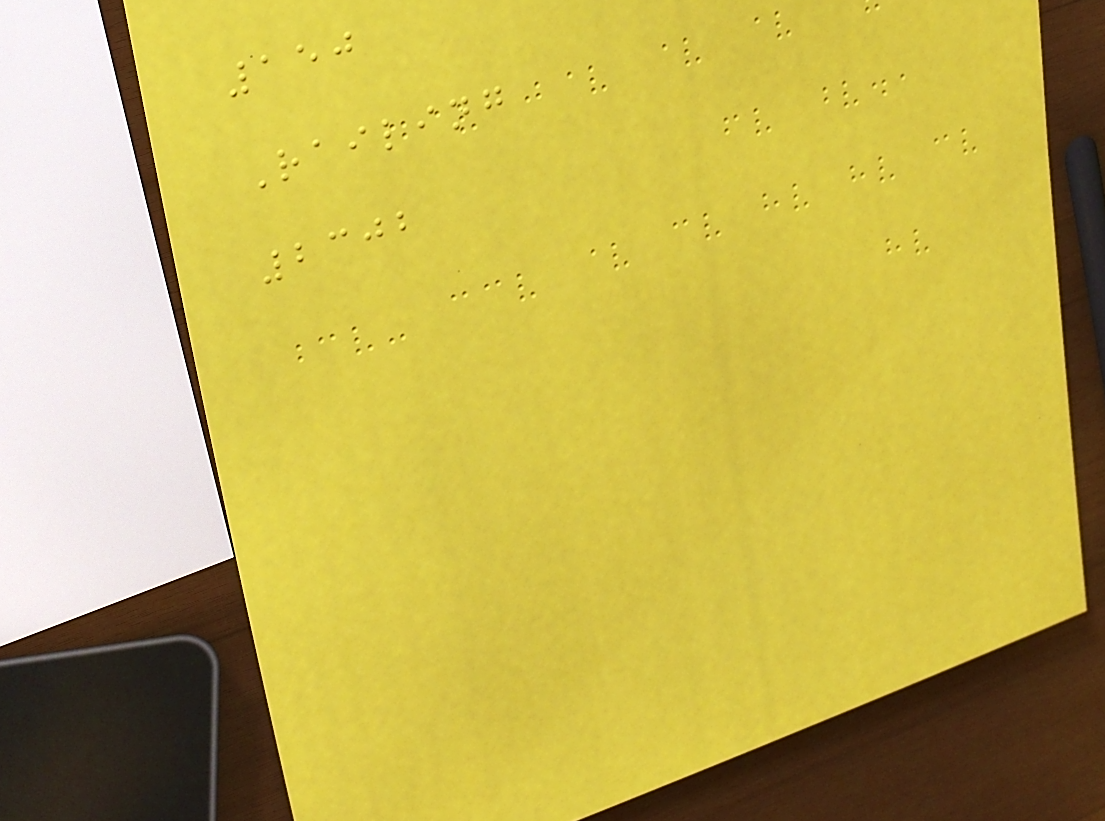150
Railing
2302
